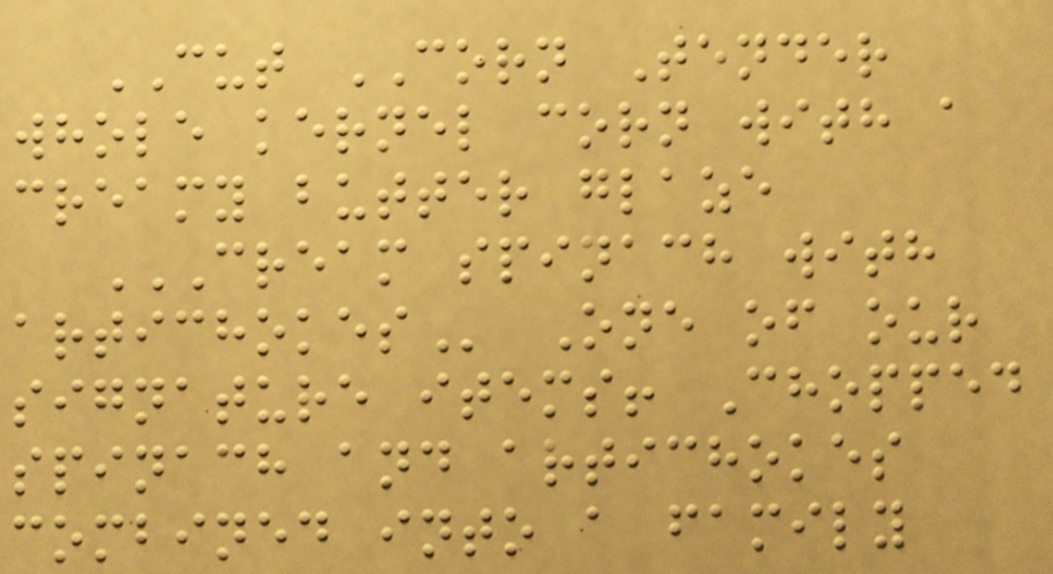CUT CORN Tender
whole kernel corn with a
creamy butter glaze
CREAM SPINACH WITH
ARTICHOKES One of our
signature items! Chopped
spinach and artichokes
combined into a family
